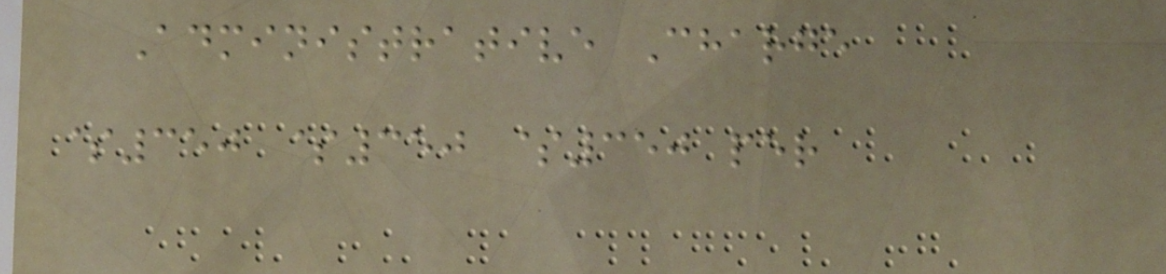Administrative Charge
$350 $350 $350 per
